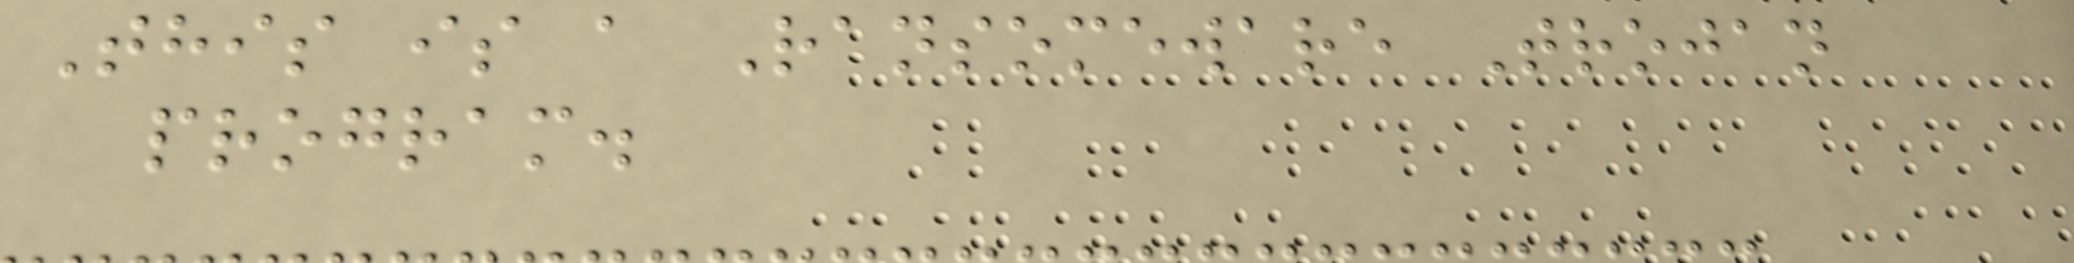This is a Ransomeware Trojan
program.
